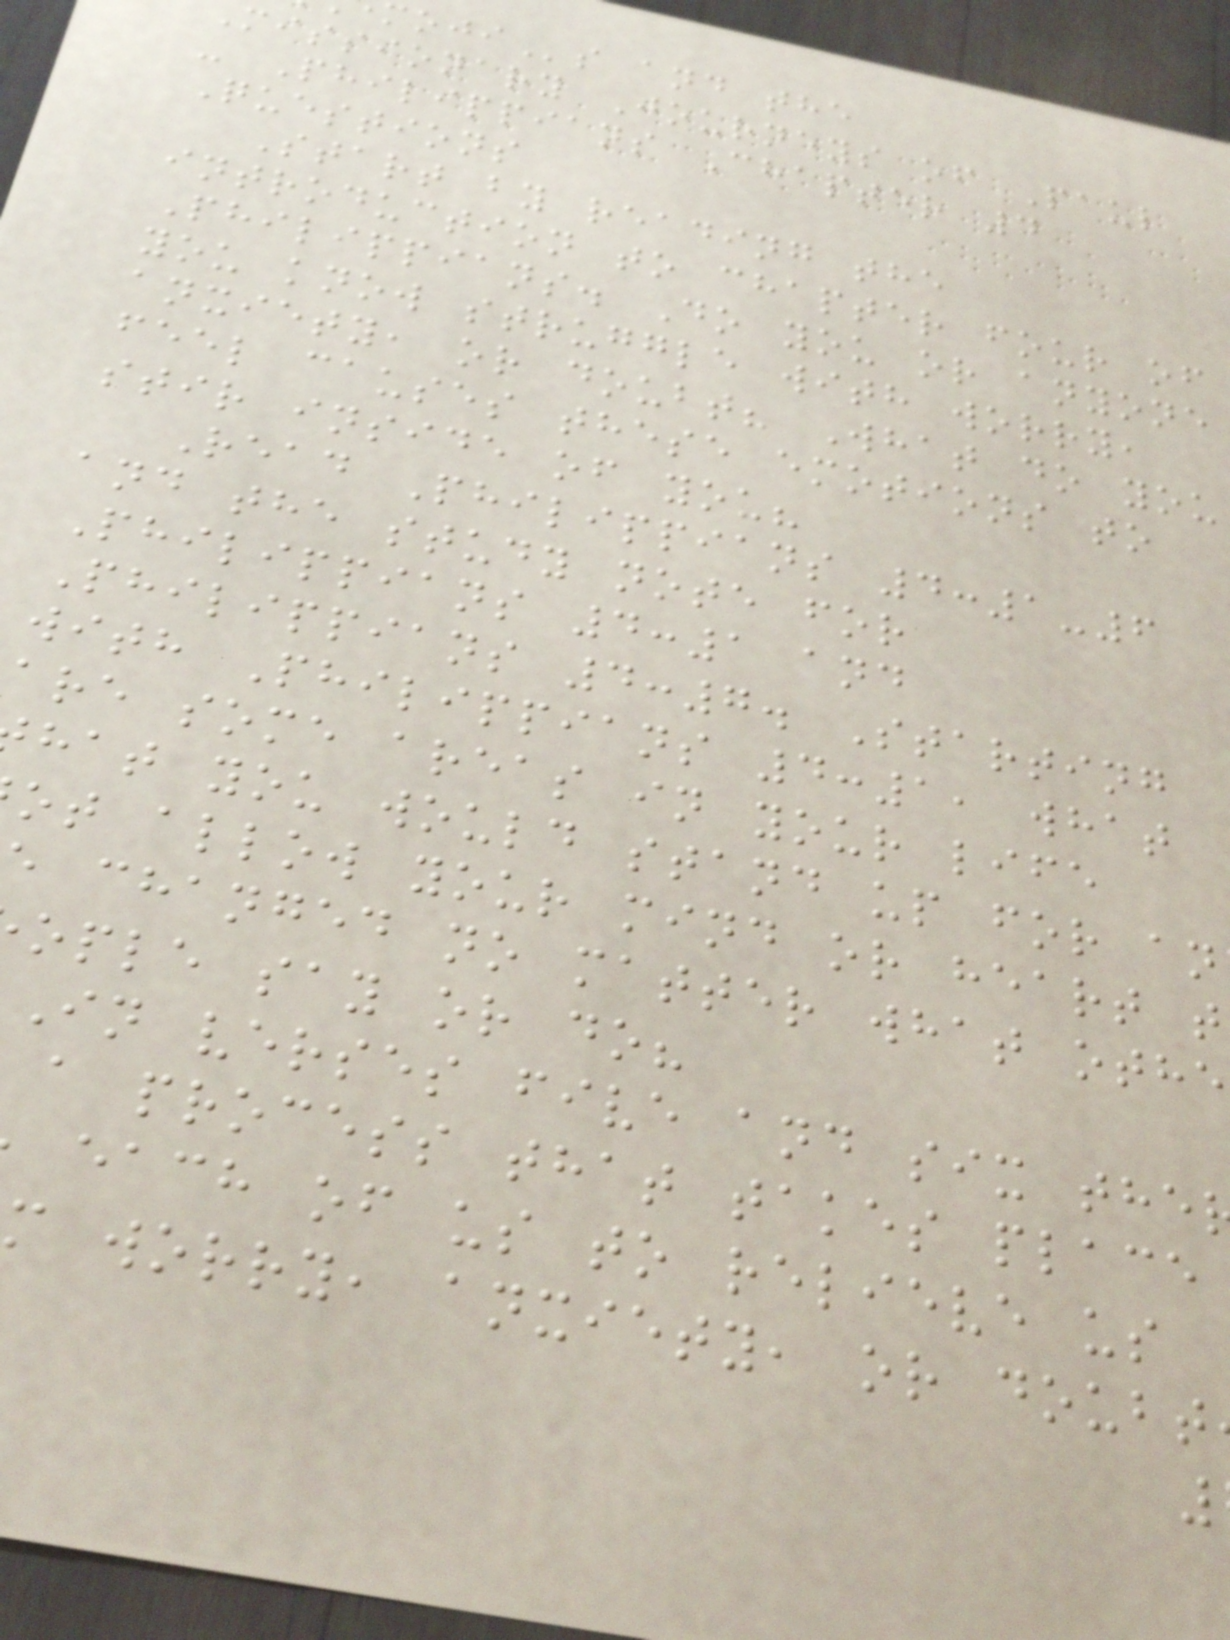s and the
missionary Journeys of Paul
- Philippians Chapter 4
Questions
Start by reading the
introduction to chapter four of
Philippians. Do you or anyone
you know struggle with worry,
anxiety, or doubt? What do you
feel causes these emotions to
stir inside of you?
Read Philippians 4:1-6
and the study note for
Philippians 4:1 and
Philippians 4:7. Starting
with Philippians 4:1, what
are some areas in your life
hat you would stand up for an
ot allow your mind or heart t
e changed no matter what othe
ople say or do?
In verses five and six the
a process that takes place
each of us to relieve us
m worry, anxiety, or doubt
